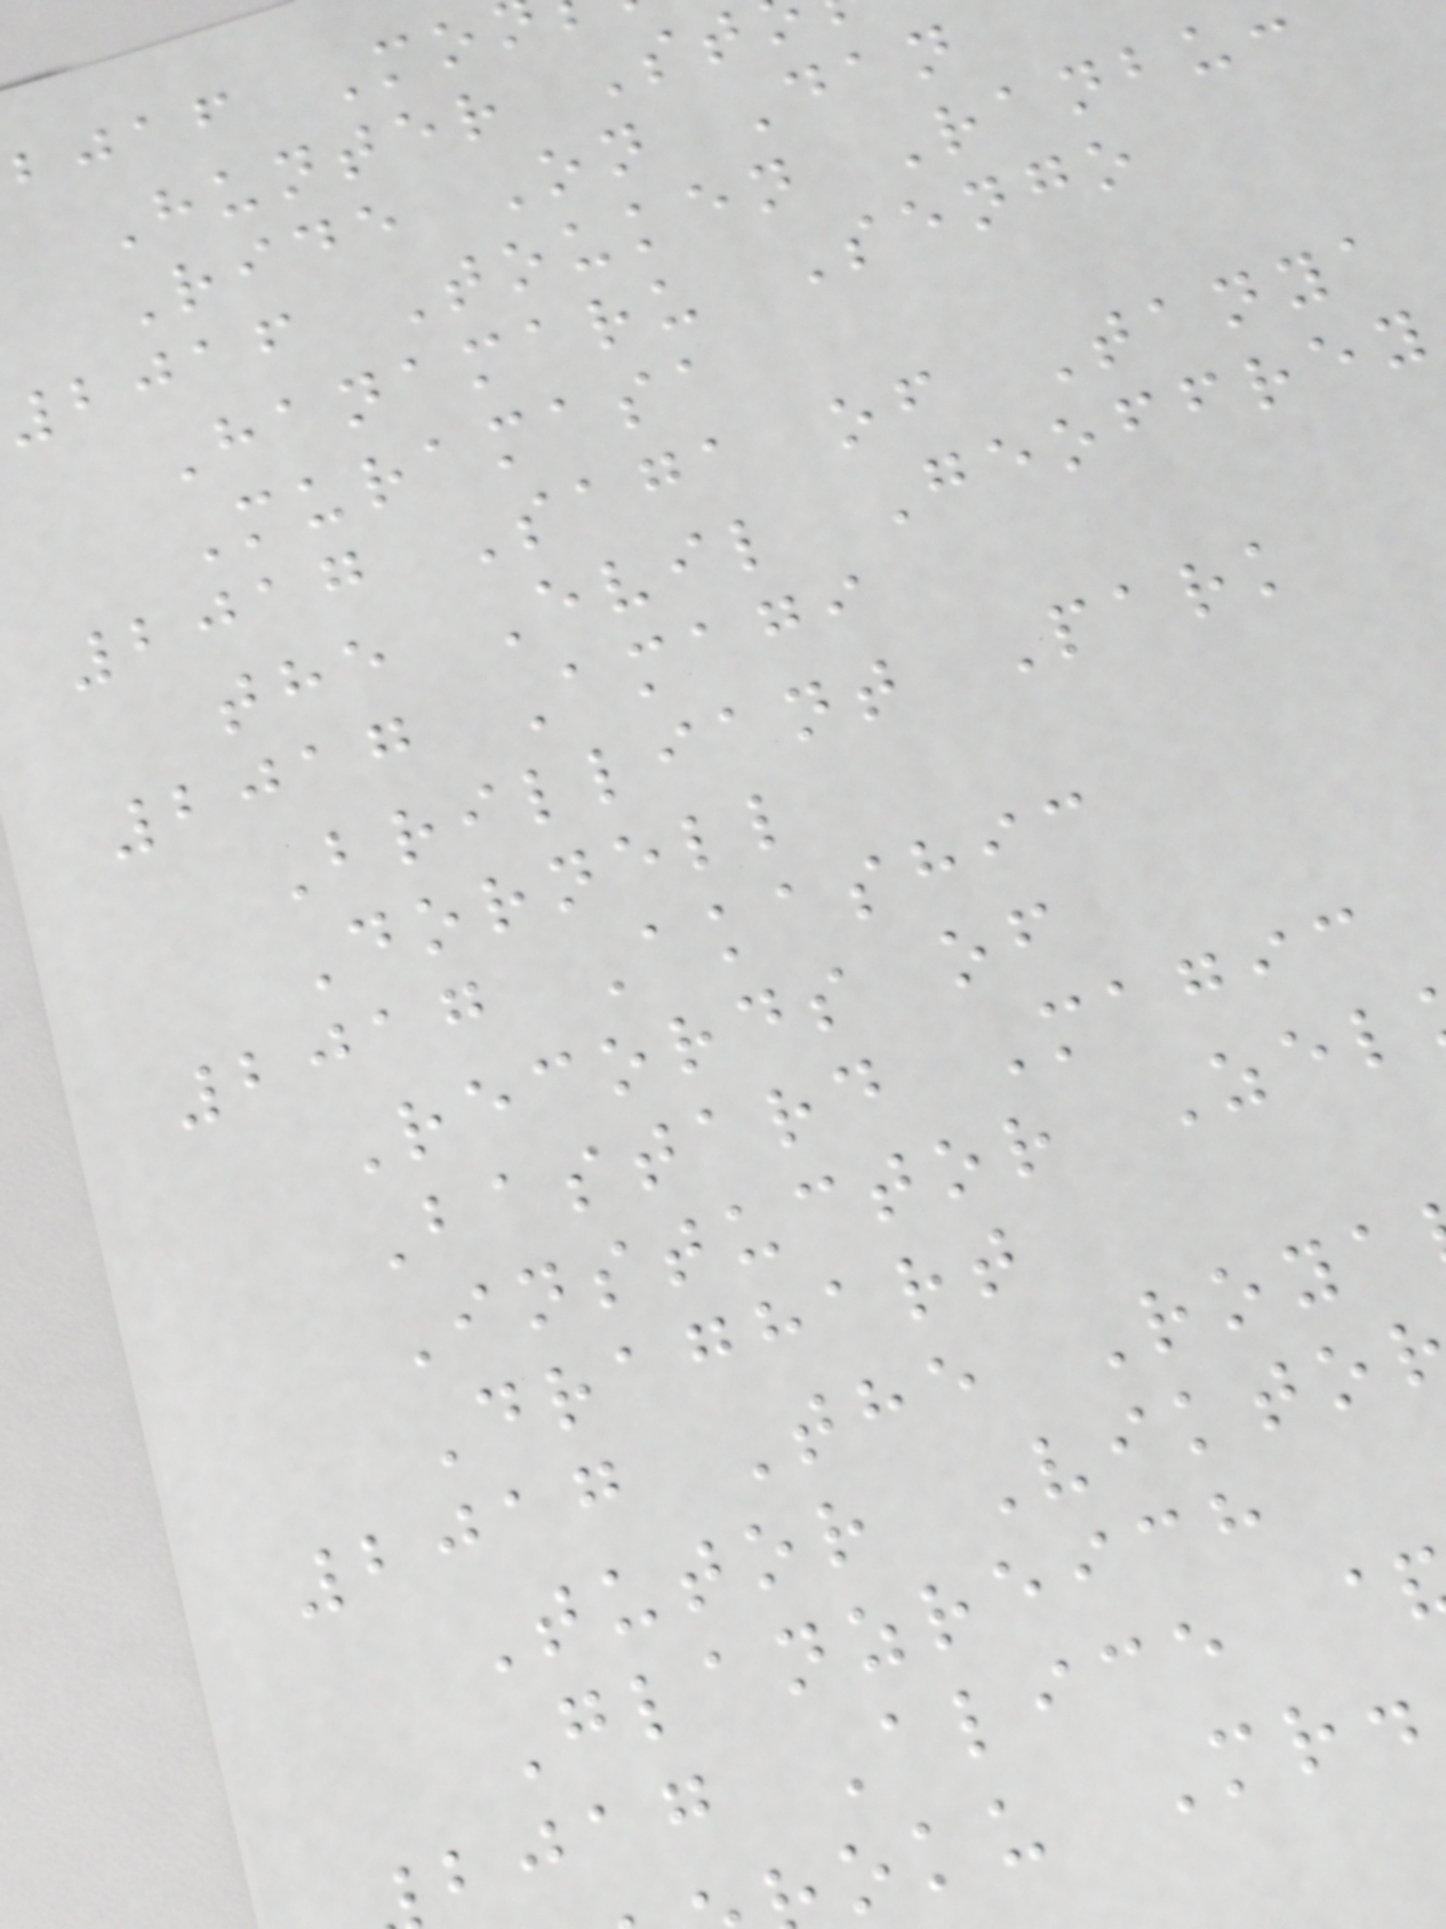bjaf Mo
Hunter St
Ride On Dan
2016 Touken Ranbu
Hanamaru Sengo
Muramasa
2017 Saga of Tanya
the Evil Geoffrey
2017 Amagi
Brilliant Park
Dornell
2017 Akashic
Records of
Bastard Magic
Instuctor Zel
Draghart
2017 The Roya
Tutor Vikto
Glanzreich
bjag Alice
oku Mr.
